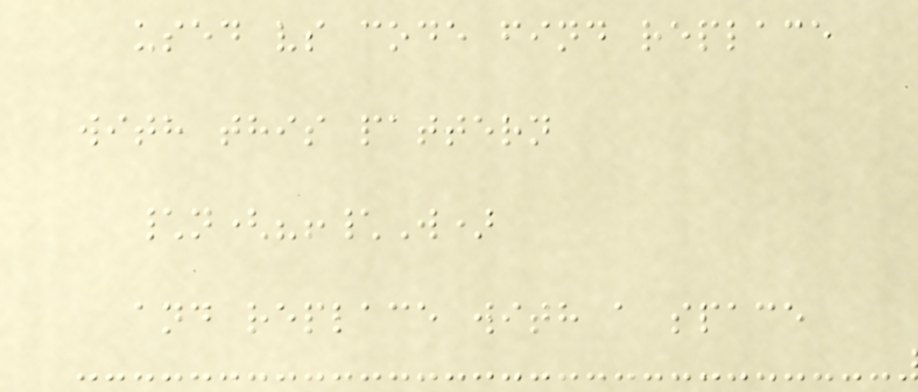used vs code find replace
with this pattern
\n(?!\W)
and replace with a space
